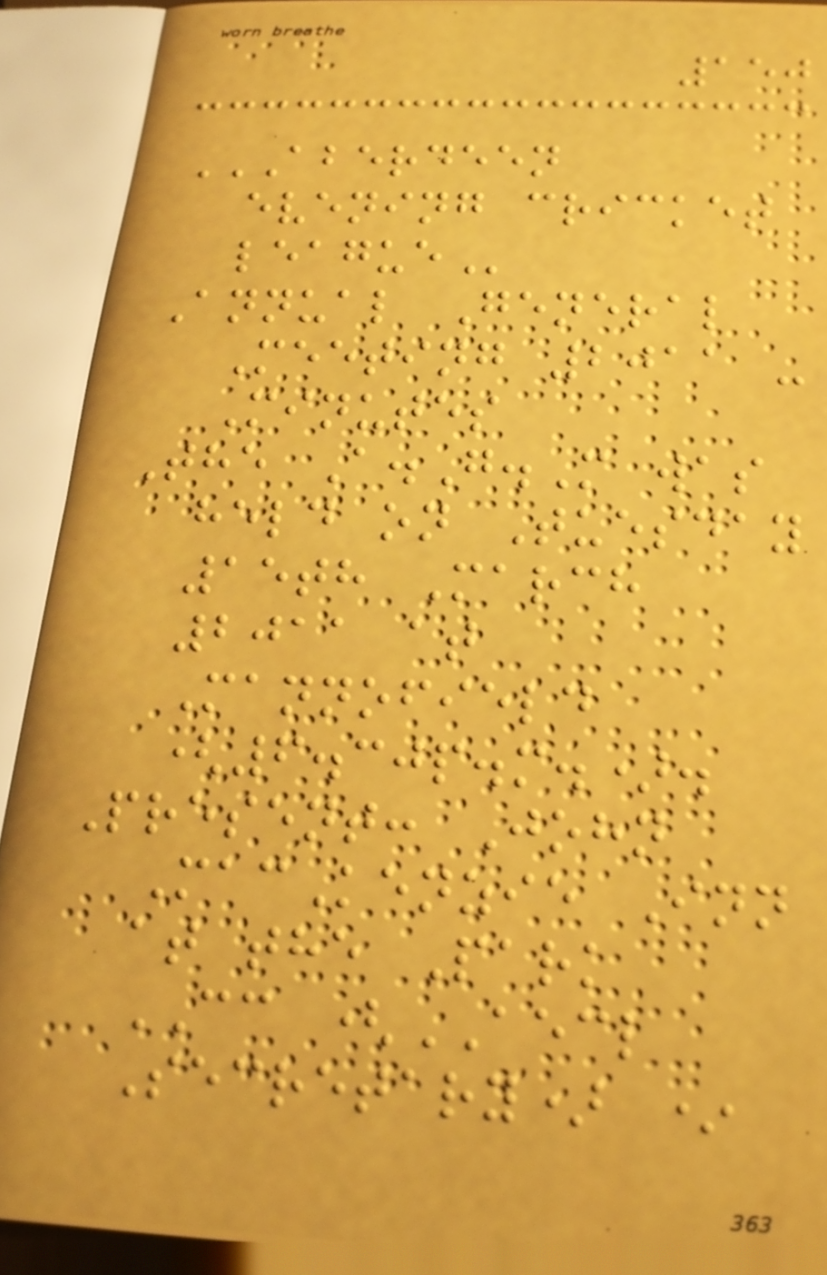150
ABERDEEN
EVENING CRICKET
LEAGUE
Annual General
Meeting 2011 -
Minutes
The A.G.M was
held on Tuesday
15th March
2011 at
Mannofield
(6.30p.m.).
Present: John
MacKenzie Inn
at the Park
CC (AECL
Secretary) *
